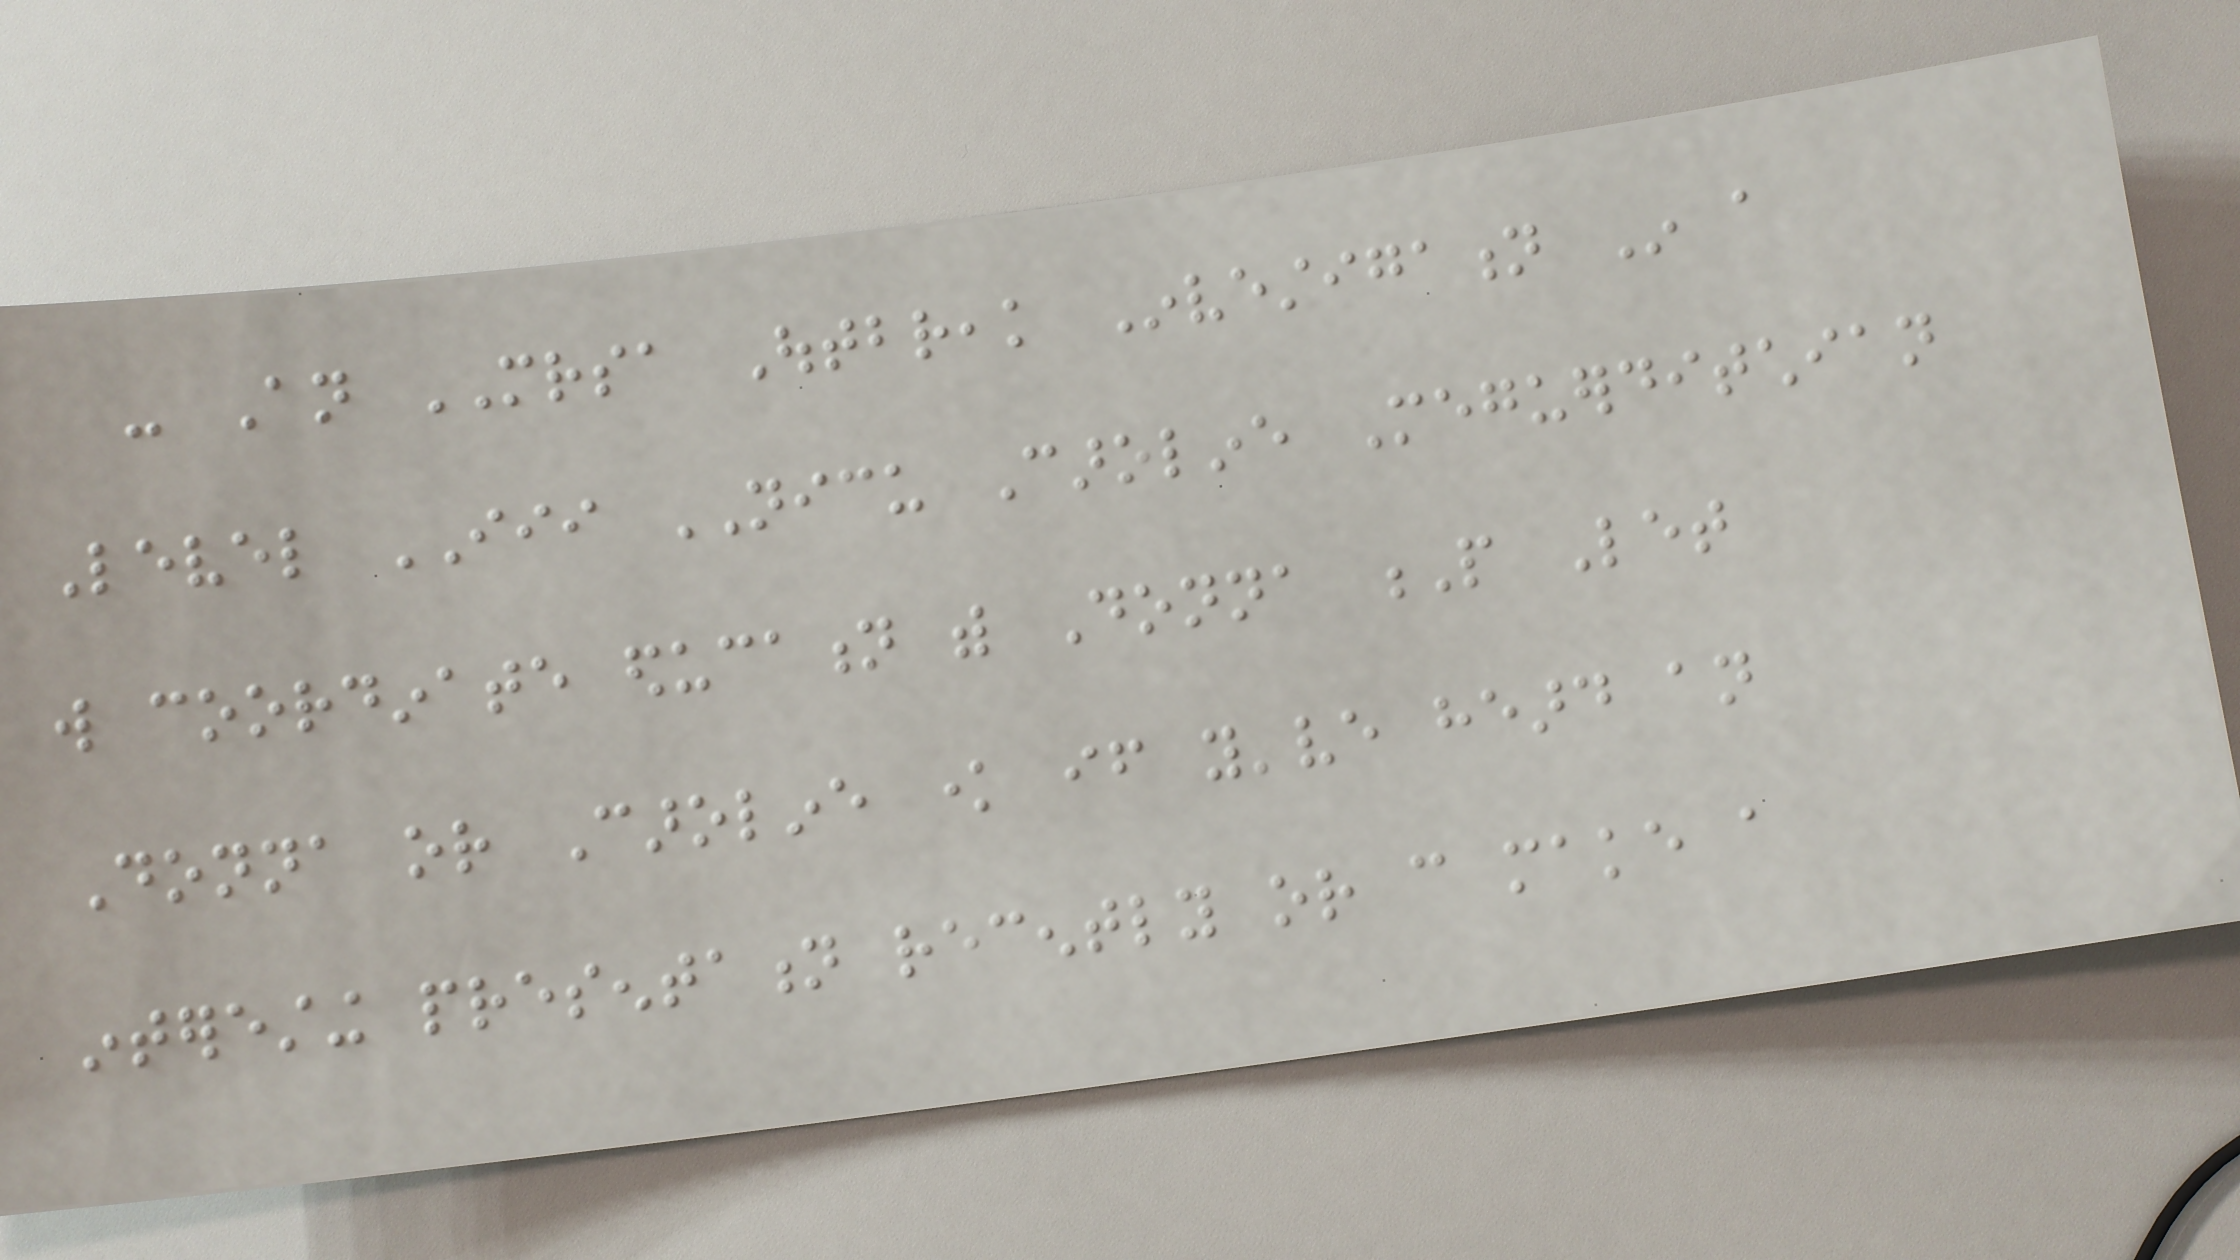- An MRSA Outbreak Investigation In a
Level III NICU Caroline Meguerditchian
will coordinate education with Donna P Let
Donna or Caroline know if you've heard an
interesting presentation recently or can make a
